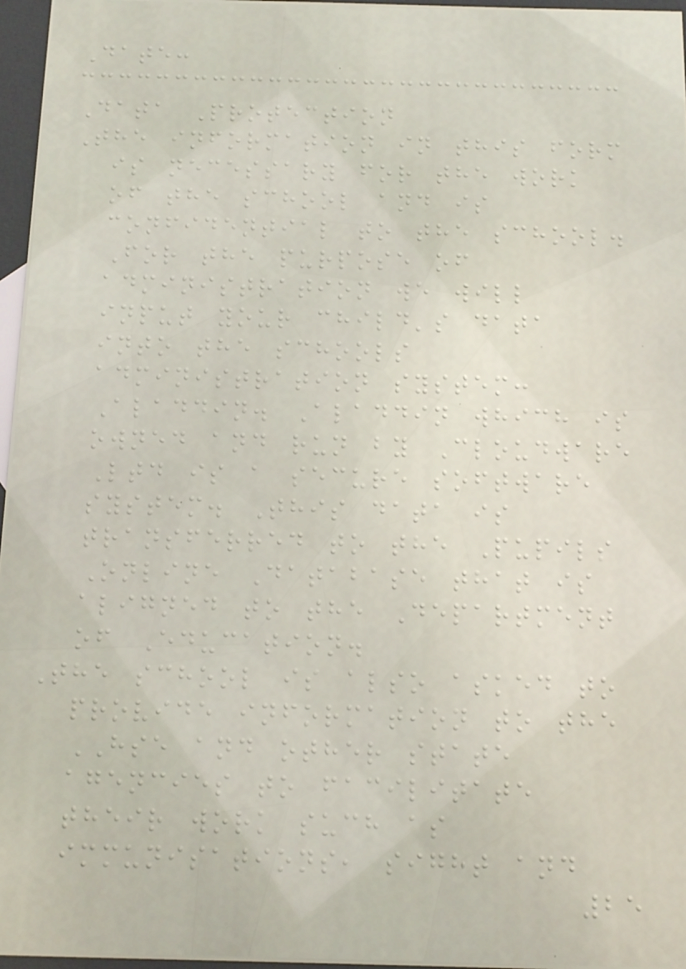Date:
Data Protection
The information in this form
is necessary for the work
of the school and is
confidential to the school.
For the purpose of
administration we will
input your child's data
into the schools
administration system:
Aladdin. Aladdin which is
owned and run by Cloudware
Ltd is a secure software
system. This data is
transferred to the Pupils
Online Database that is
aligned to the Department
of Education.
The school is also asked to
provide information to the
HSE and other state
agencies to facilitate
their work such as
immunisations, sight and
25
